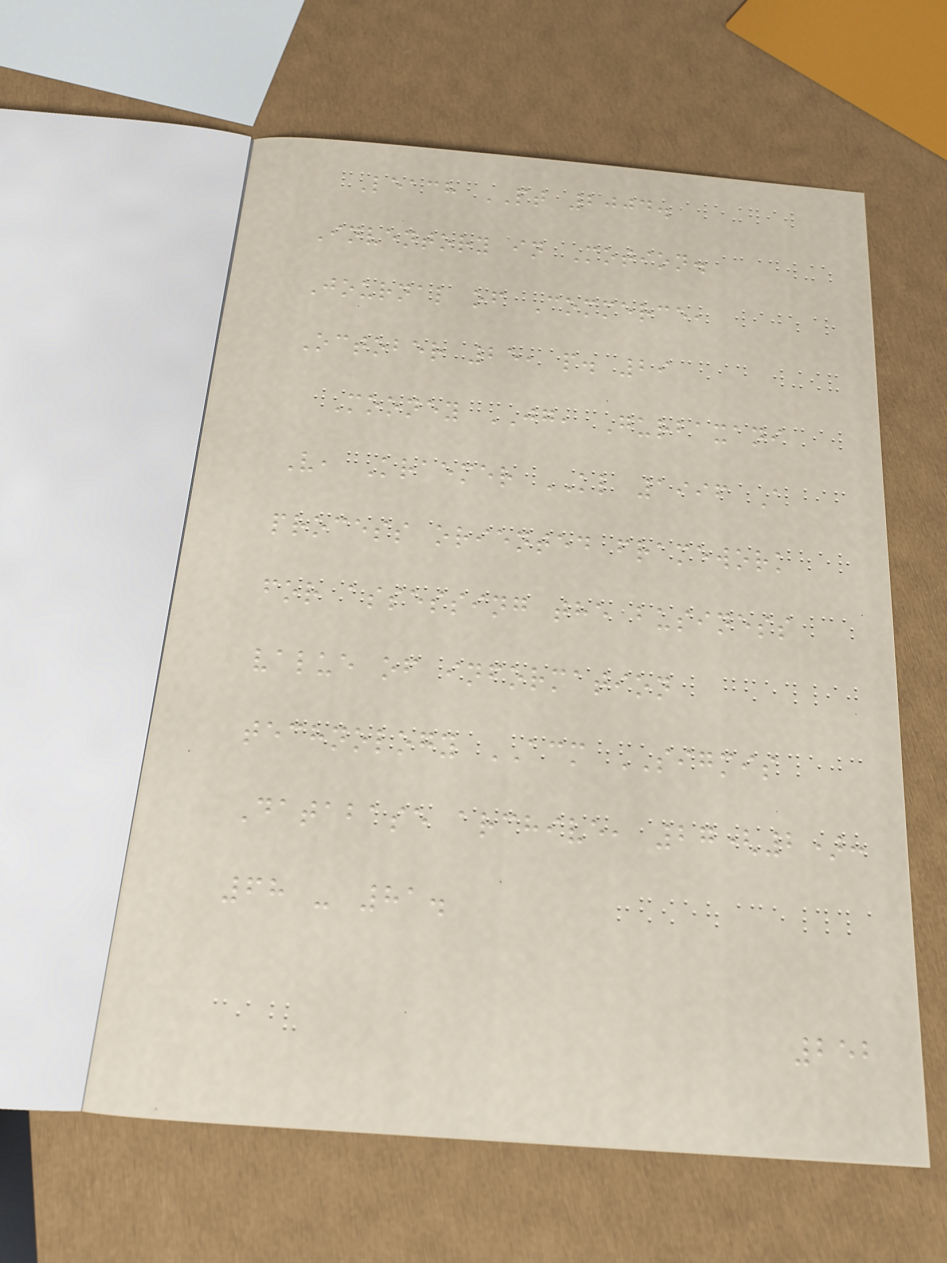Leach PT 2004.
Inventory in Motion.
Journal of Commerce,
October 25, p. 29
Mooney JG, Gurbaxani
V, Kraemer KL 1996 A
process oriented framework
for assessing the business
value of information
technology ACM SIGMIS
Database archive, 27(2):
68 - 81.
252
